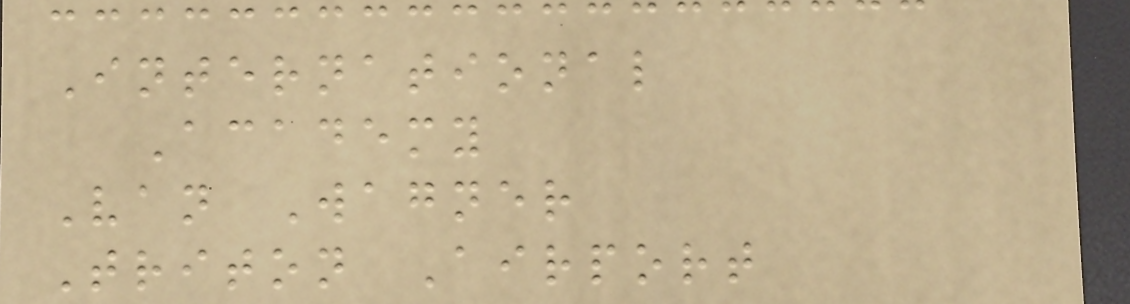International
Academy
Van Wagner
Triton Airport
